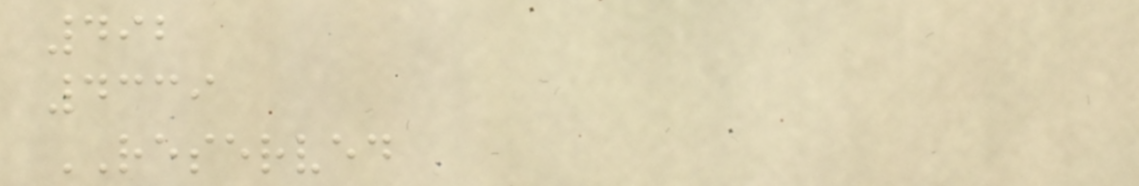492
4339
RESERVED
